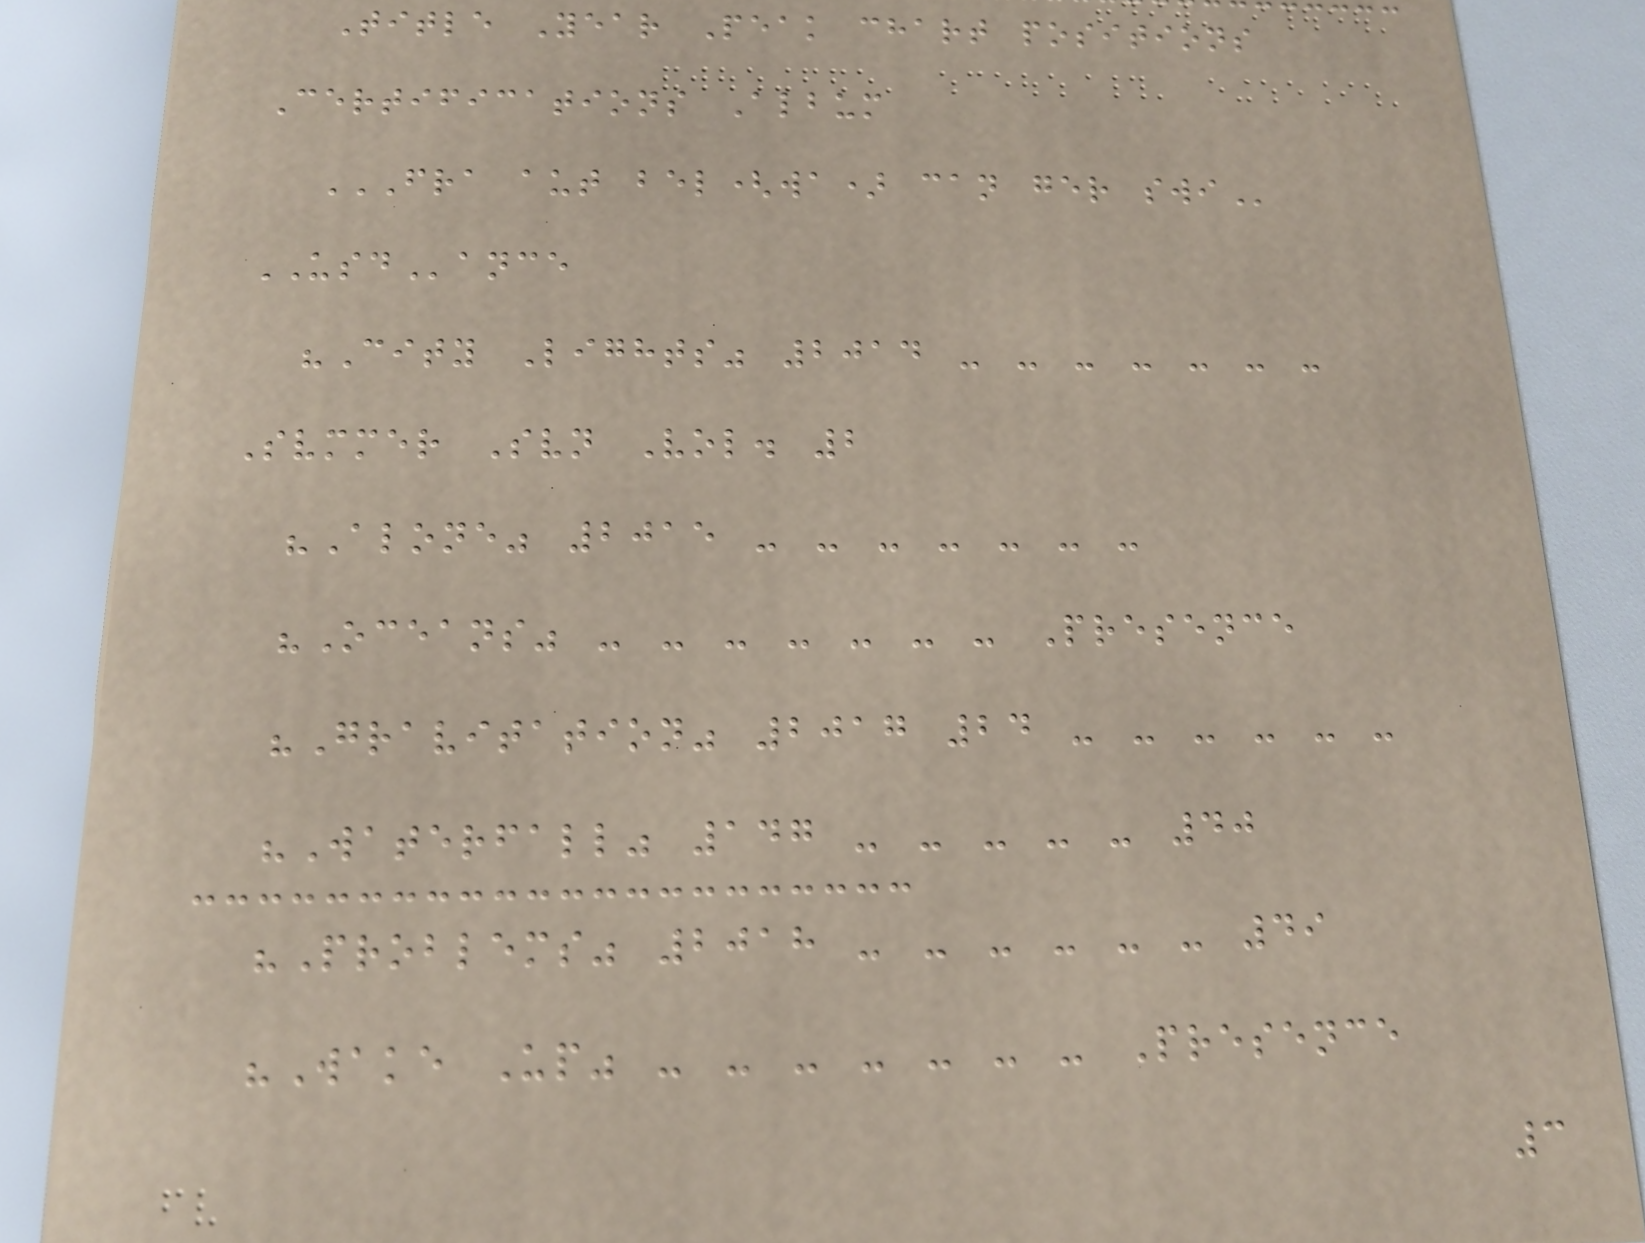Title Year Peak chart positions
Certifications Album
FRA AUT BEL(WA) CAN GER SWI
USDance
"City Lights" 2014 - - - - - - -
Svmmer Svn Vol. 2
"Alone" 2015 - - - - - - -
"Oceans" - - - - - - - Presence
"Gravitation" 2017 24 - - - - - -
"Waterfall" 147 - - - - - 40
"Problems" 2018 - - - - - - 49
"Wake Up" - - - - - - - Presence
3
